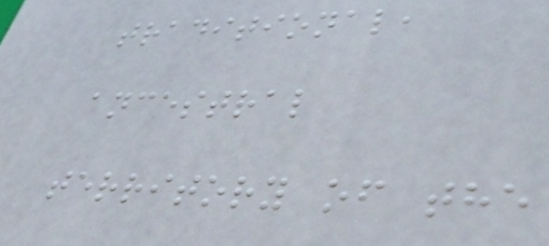traditional,
ancestral
territory of the
